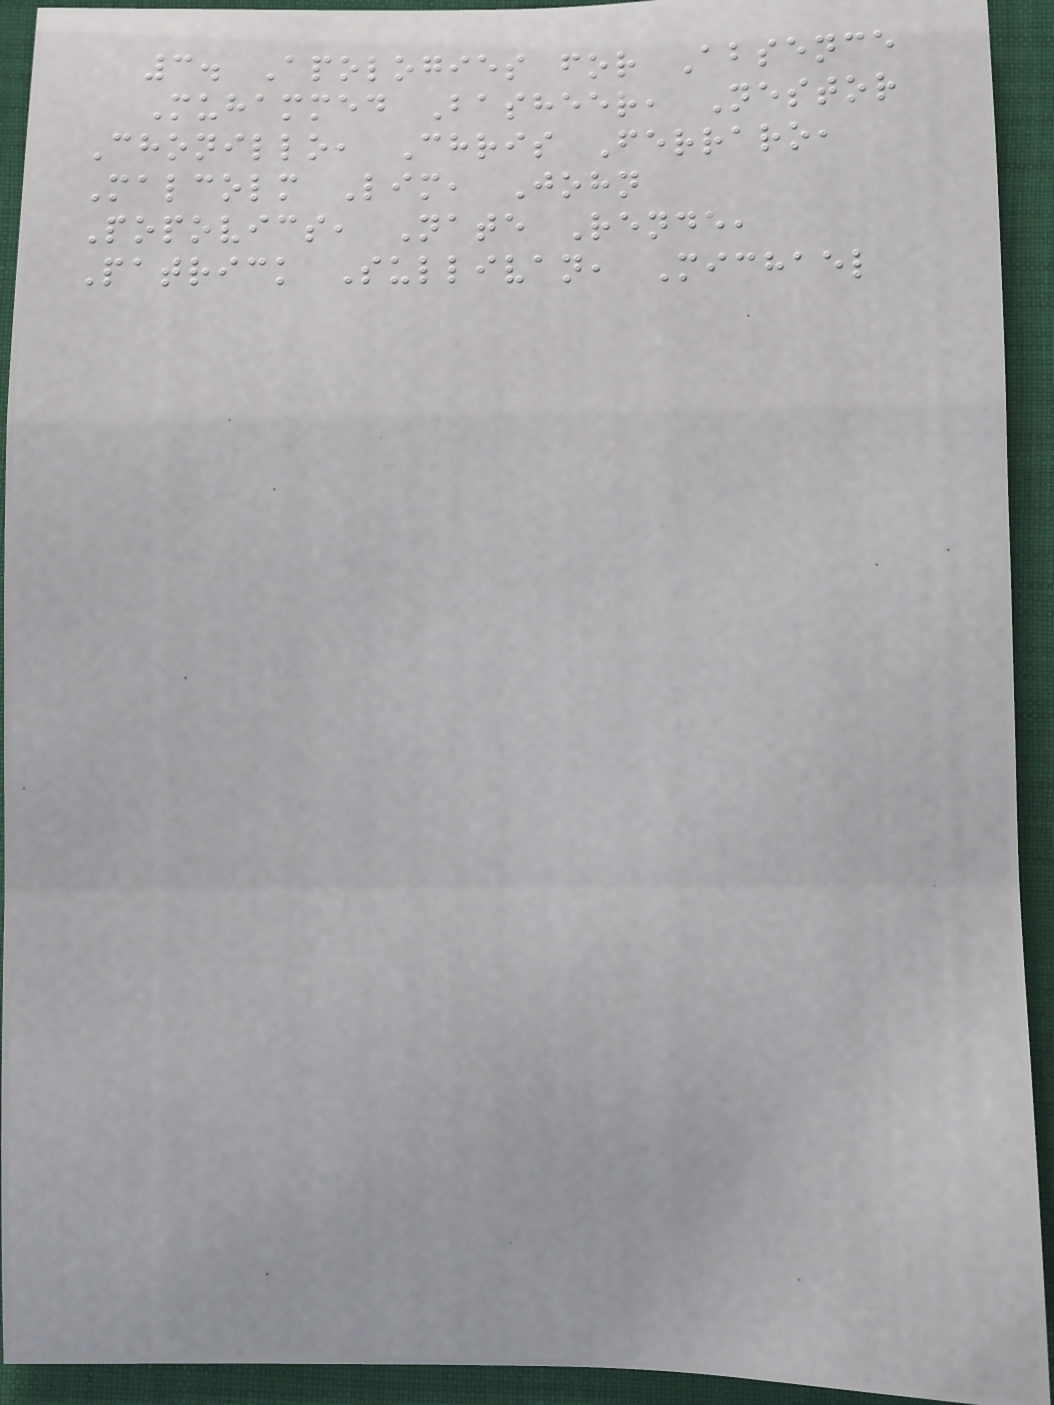3. Apologies for Absence
Muhammed Basheer, Nestor
Chonillo, Chris Ferraro,
Malcolm Lim, John
Popovics, Nate Rende,
Patrick Sullivan, Michael
